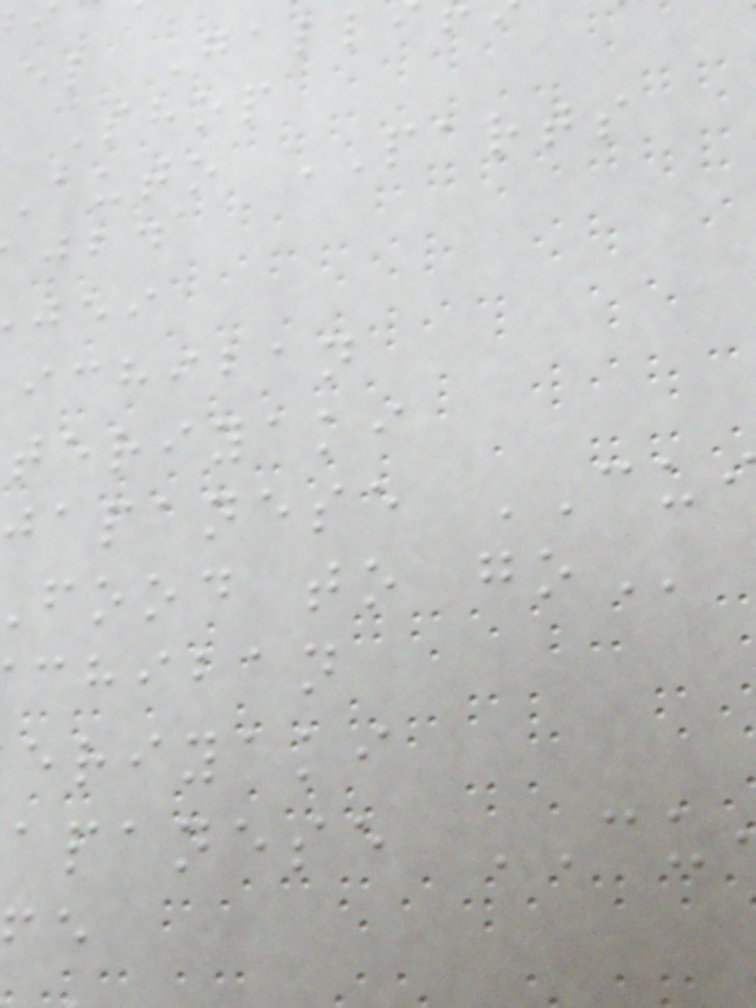el Gall
Shop
auto PARTS
ichiban
teriyaki
japanese CU
food to
chiban
eriyaki
apanese CU
